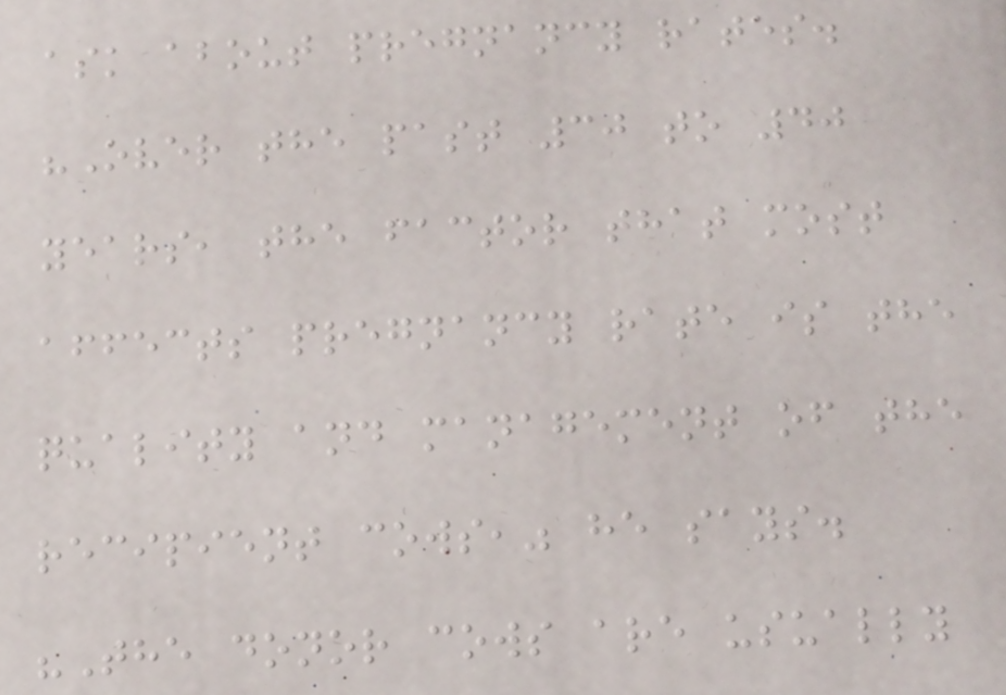ask about pregnancy rates.
"Over the past 30 to 40
years, the factor that most
affects pregnancy rate is the
quality and management of the
recipient cows," he says.
"The donor cows are usually
